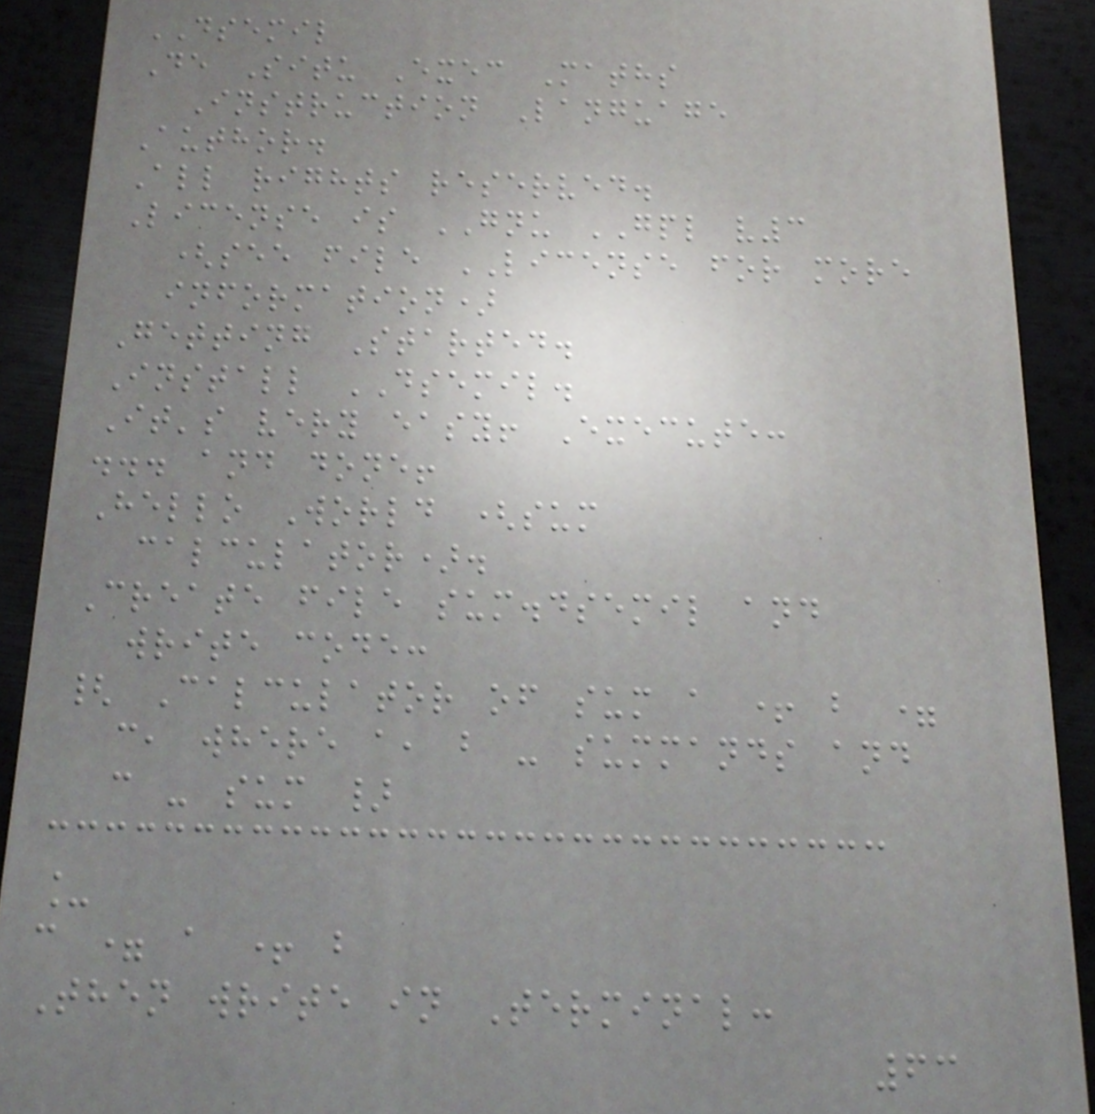DSEMIL
De Situ Exec Maths
Instruction Language
Author.
All rights reserved.
License is GNU GPL v3
(see file LICENSE for more
information)
Getting Started.
Install DSEMIL.
It's very easy! Execute:
... and done!
Hello World (sum
calculator).
Create file sum.dsemil and
write code:
{ Calculator of sum a + b =
c, where a, b - summands and
c - sum }
_
c = a + b
Then write in Terminal:
63
